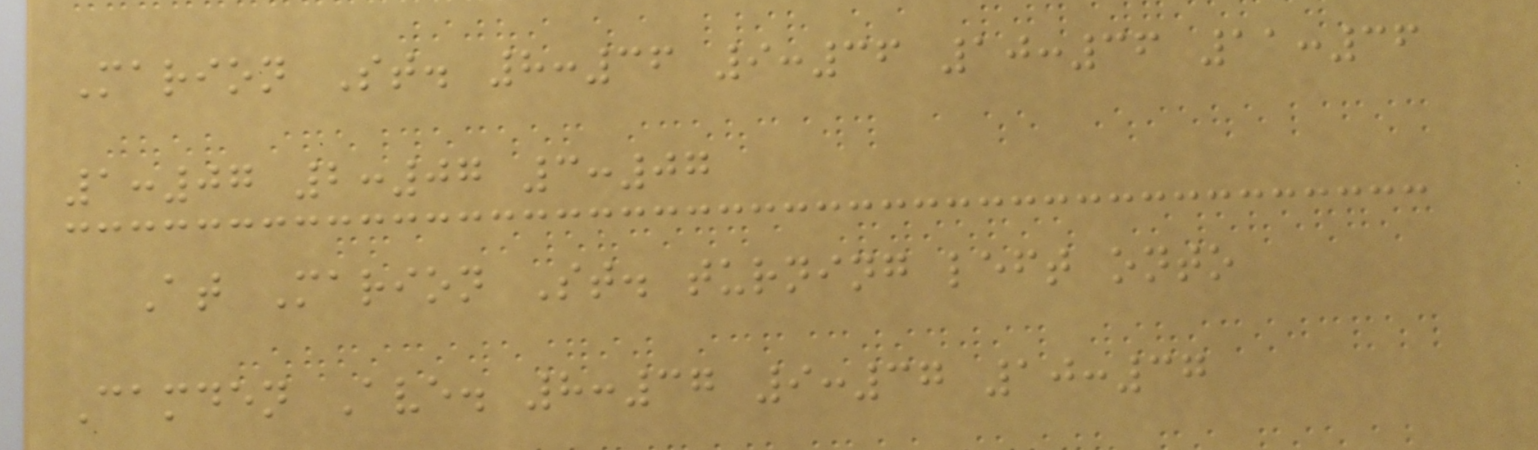Marion St. 8:36 9:36 10:36 11:36
1:07 2:07 3:07
At Marion St. turning left onto
Camden Ave. 8:37 9:37 10:37
